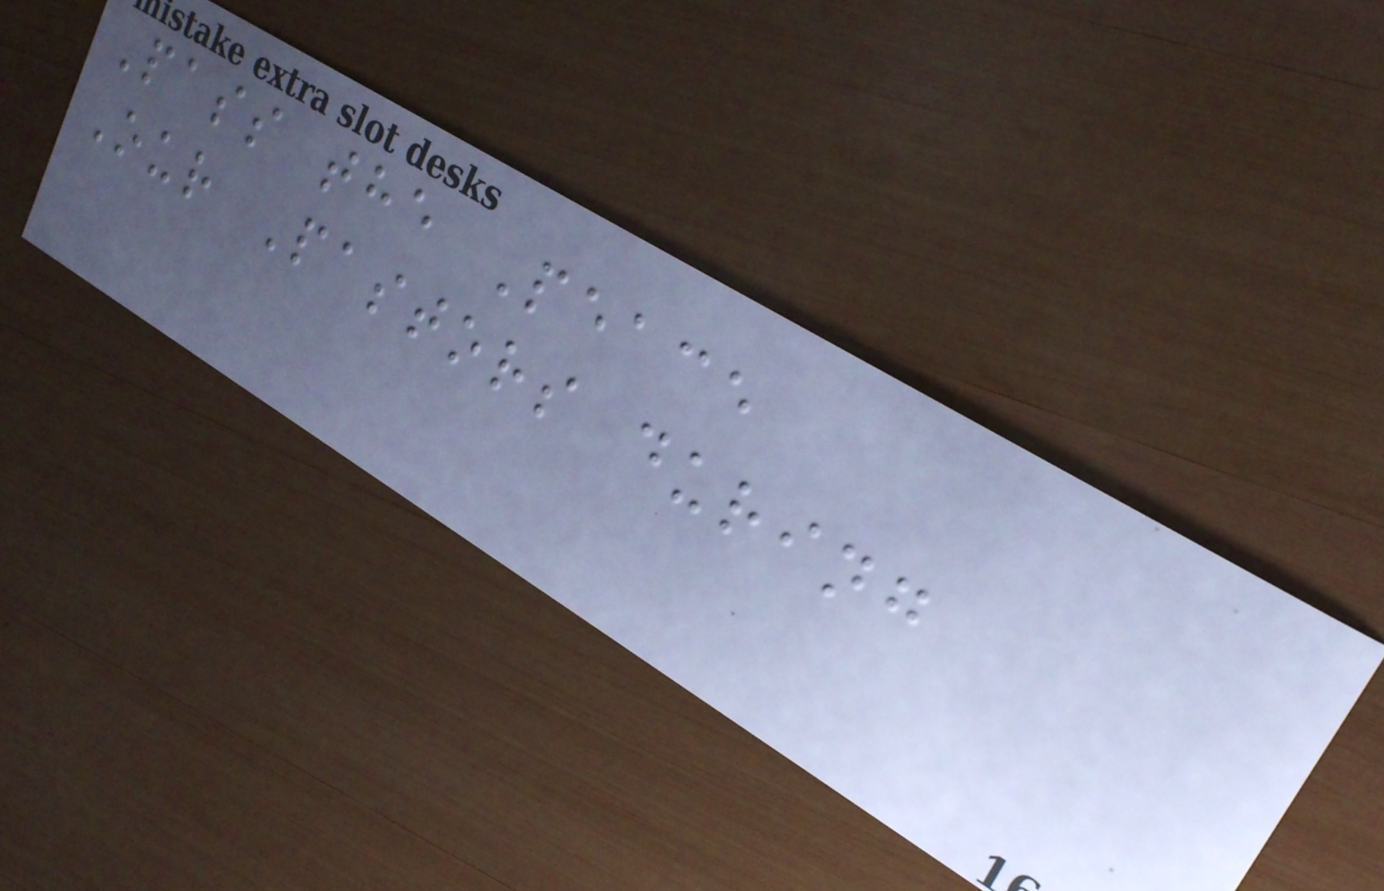Pass the Peace
Our Pastors during
